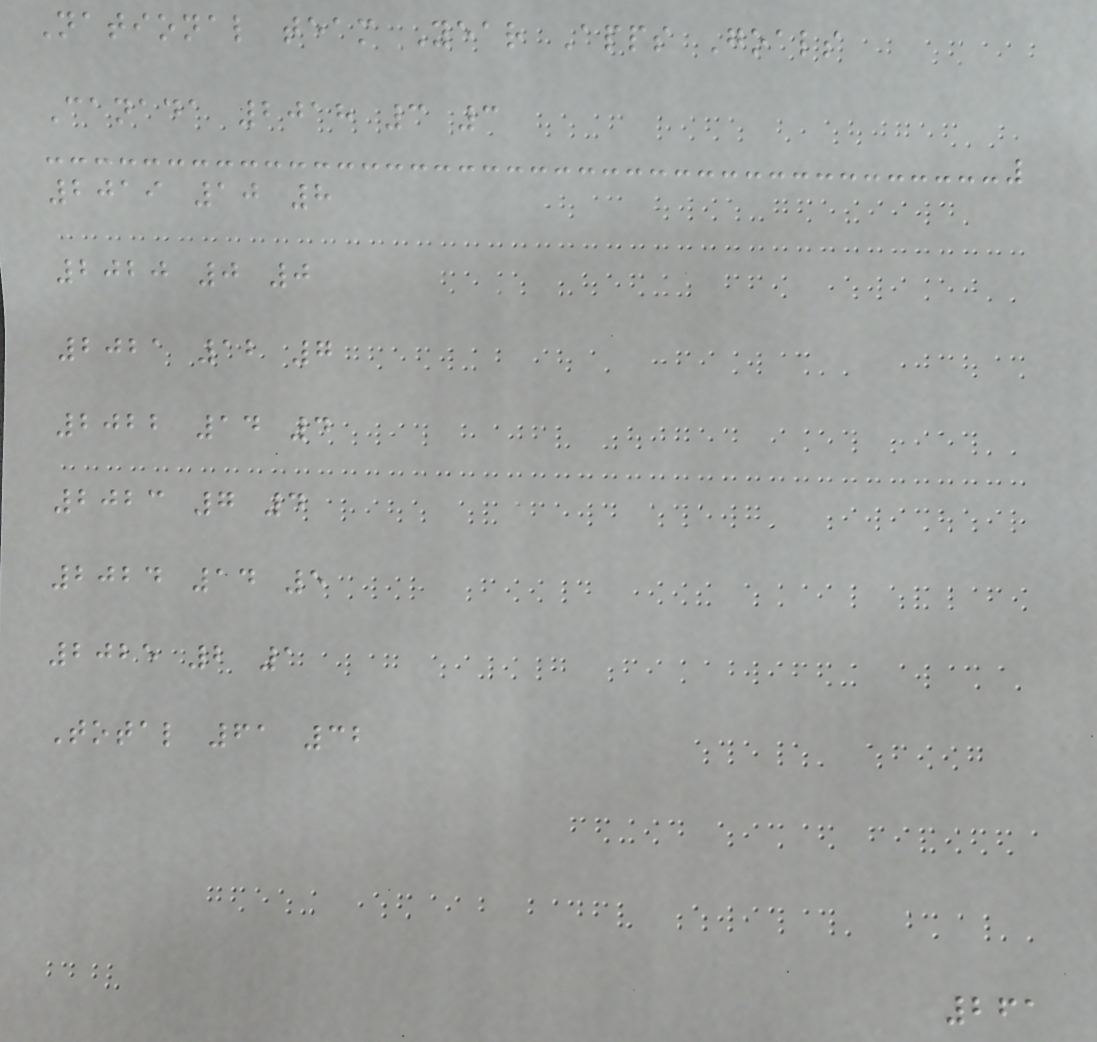National team Year Apps Goals
Canada 2018 3 3
2019 10 8
2020 0 0
2021 12 7
2022 14 4
2023 7 4
2024 14 5
2025 2 1
Total 61 32
261
